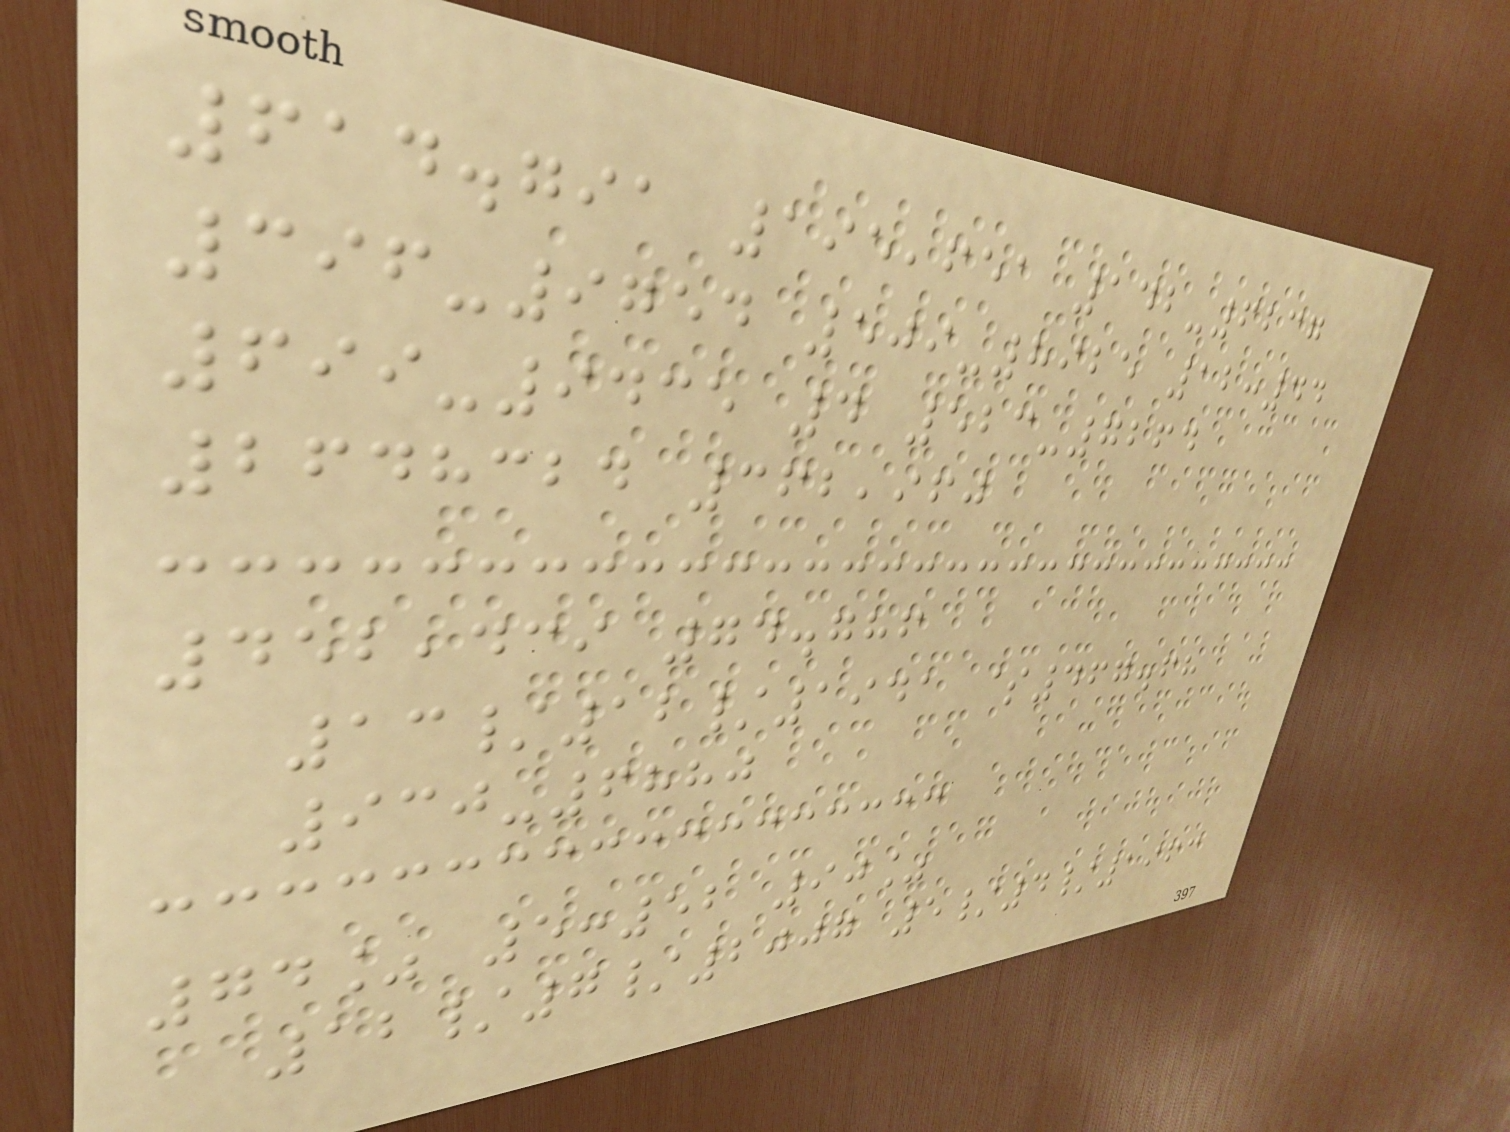614.791 195,651 142-6237
396-9754 509-8925 12:44
699-9435 4 523-7264
2648324 362,960
452,439 74.786
13/12/1941 $467.68
930-6880
74% 5:52 90%
12/7/2007 5/4/1963
